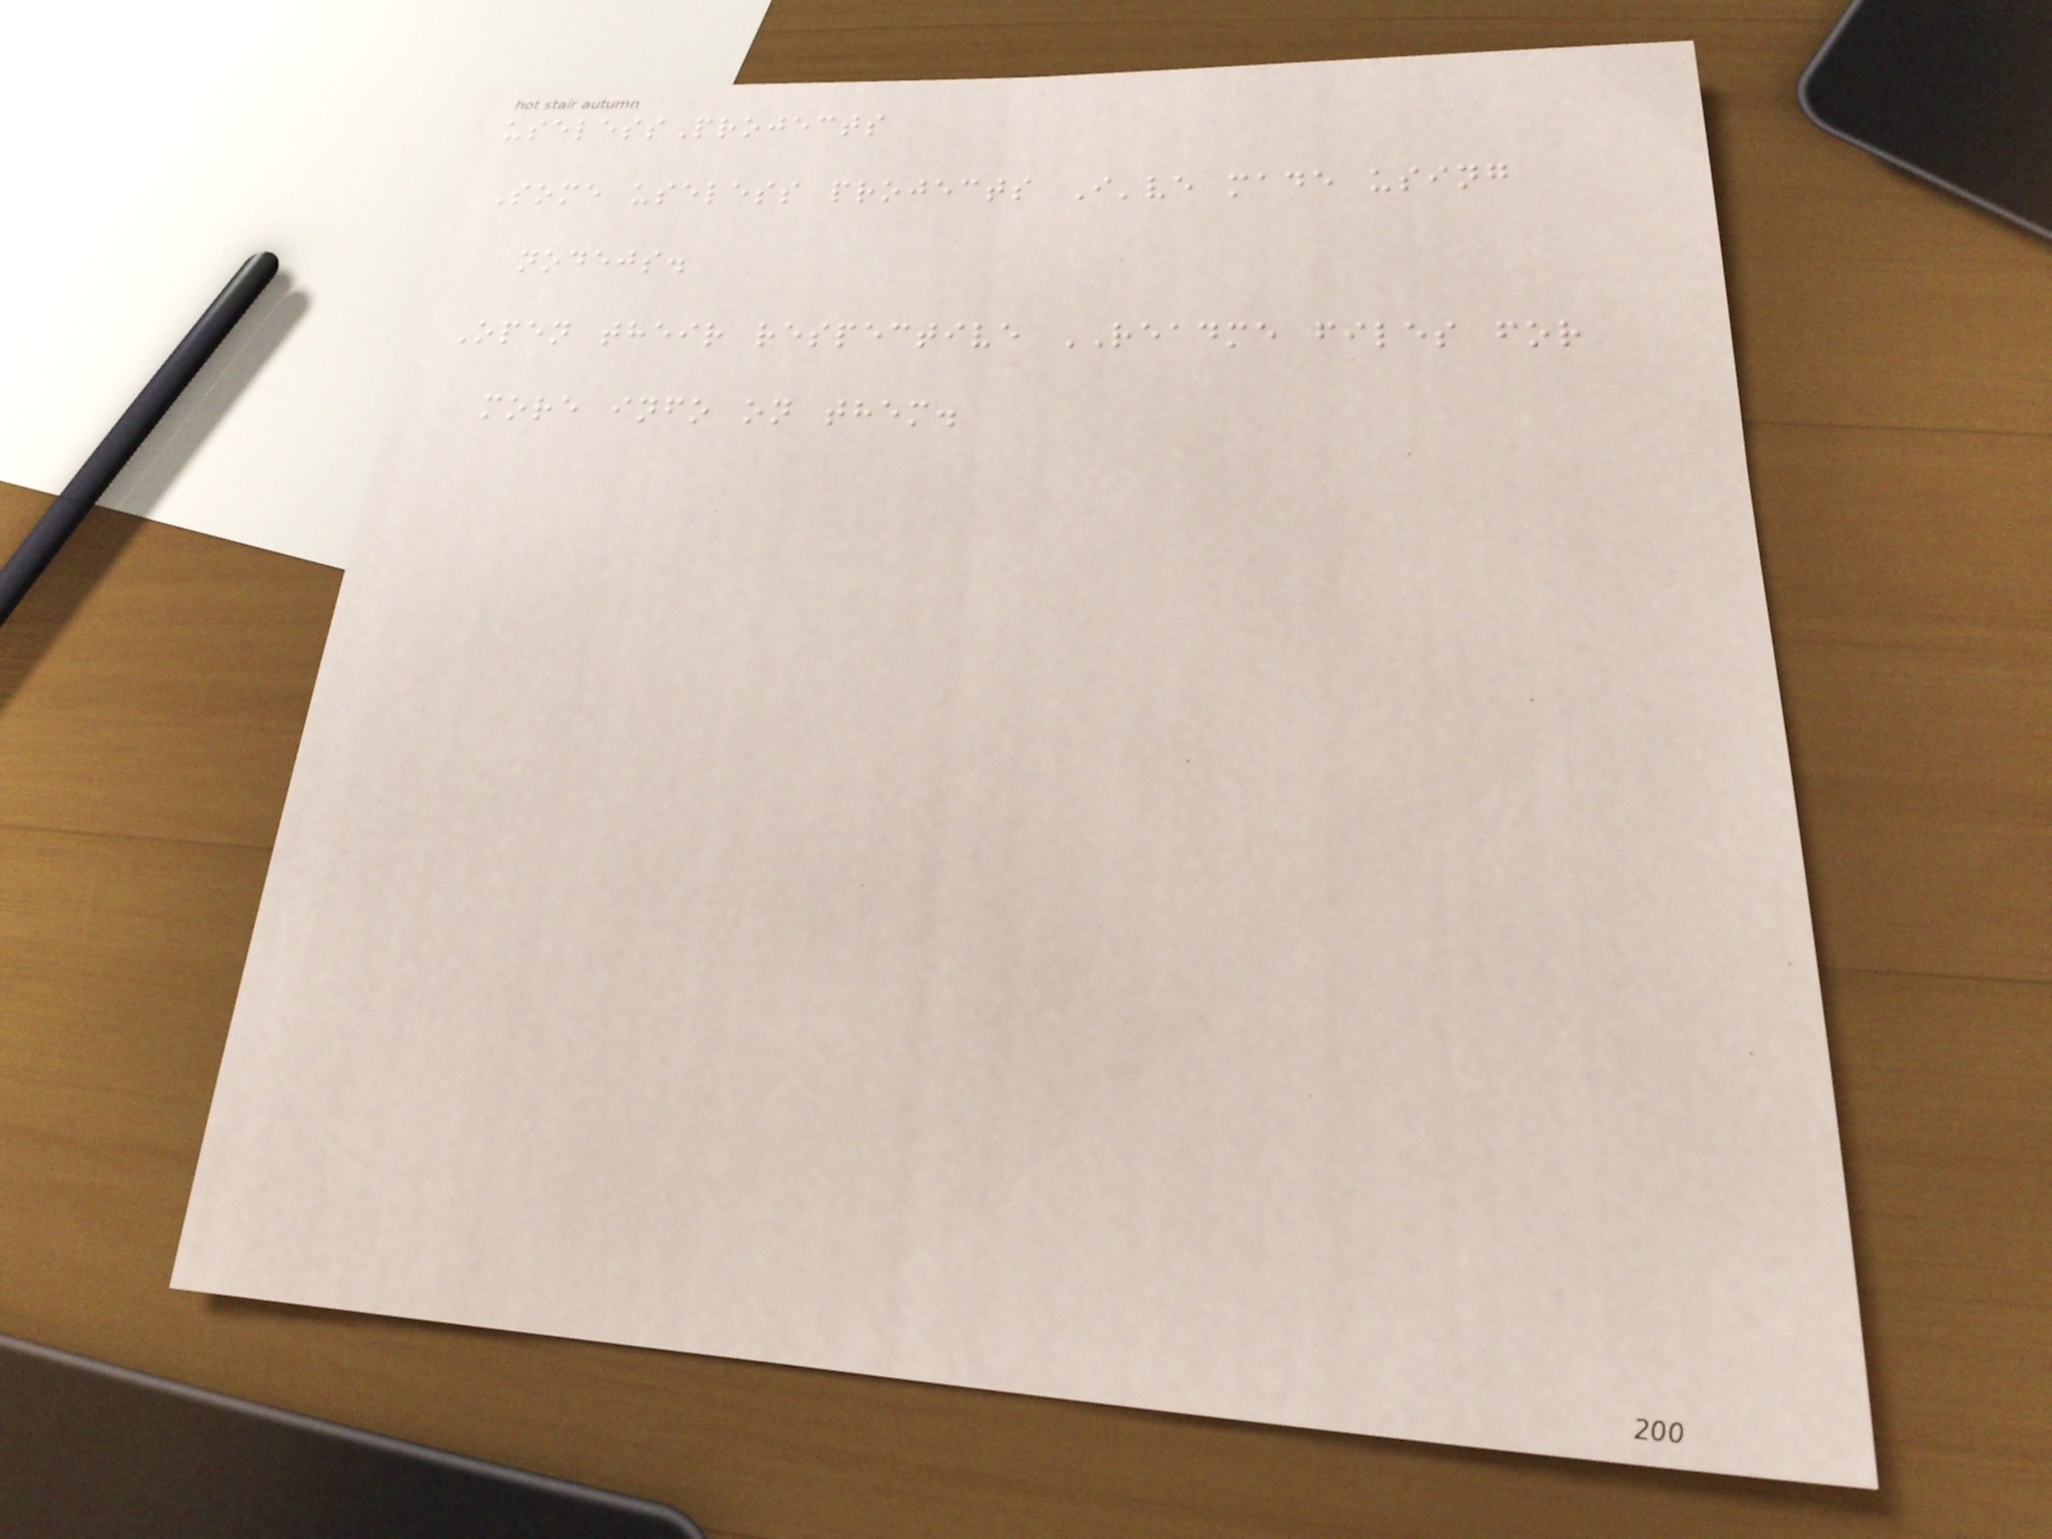uselessProjects
Some useless projects I've made using
nodejs.
Open their respective README files for
more info on them.
